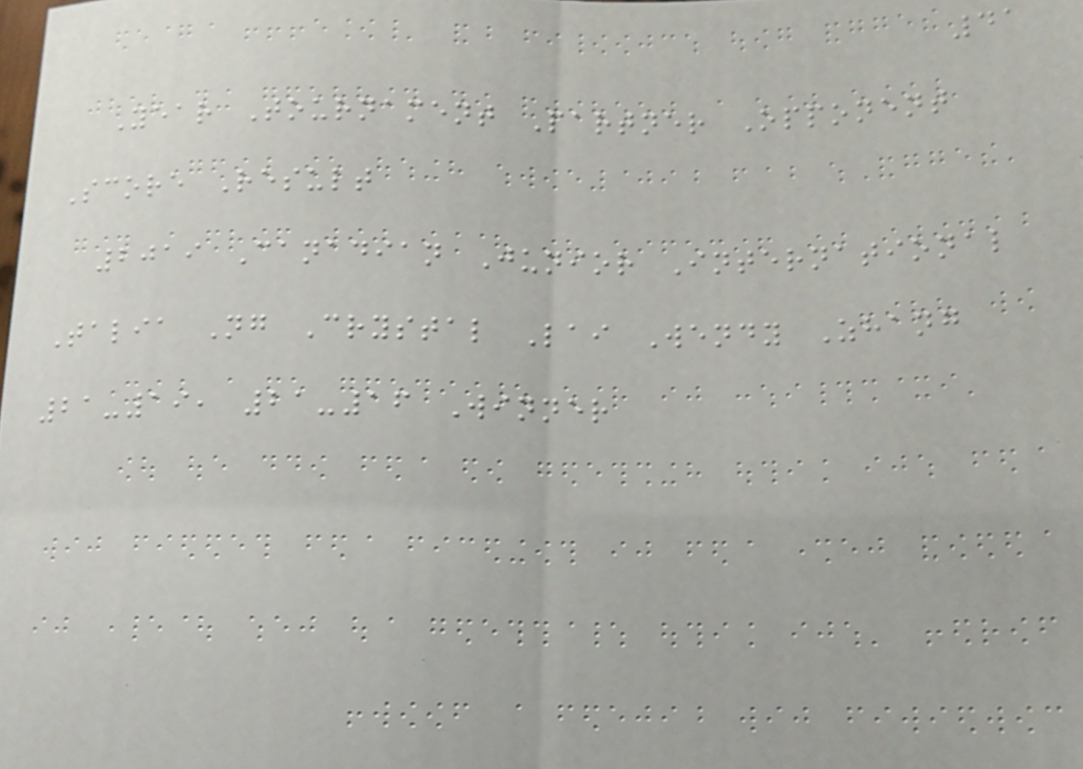41
Year Tournament Partner Opponent
Score Result
2019 Canadian Junior International
Talia Ng Crystal Lai Wendy Zhang
21-19, 21-16 Winner
